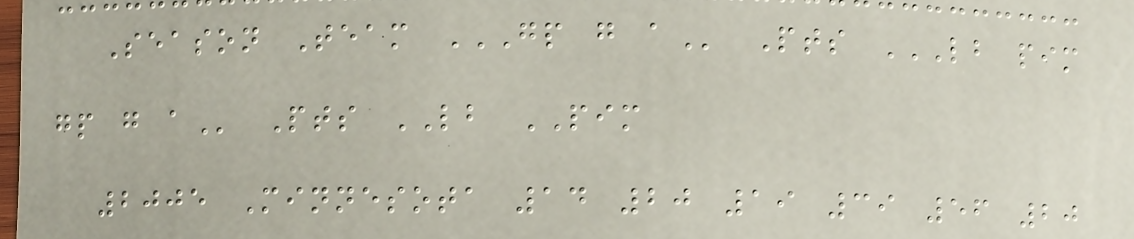Season Team GP G A Pts LB PIM
GP G A Pts LB PIM
2005 Minnesota 14 20 19 39 56 20
